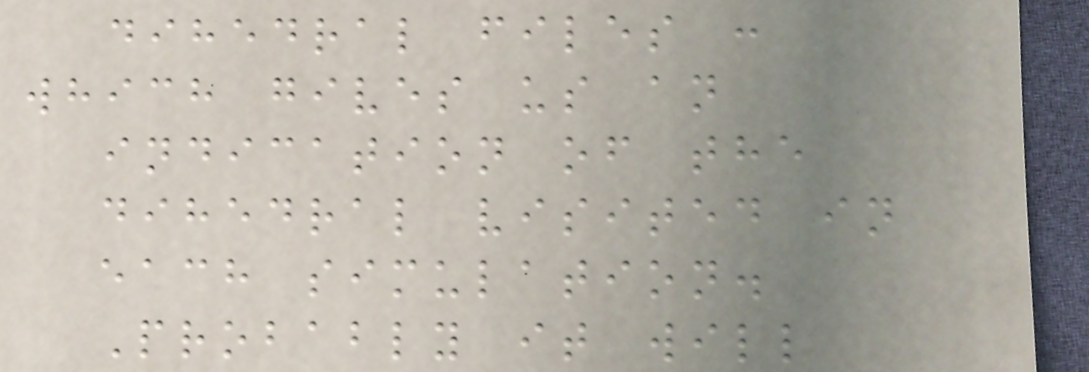dihedral files :
which gives us an
indication of the
dihedral visited in
each simulation.
Probably it will
